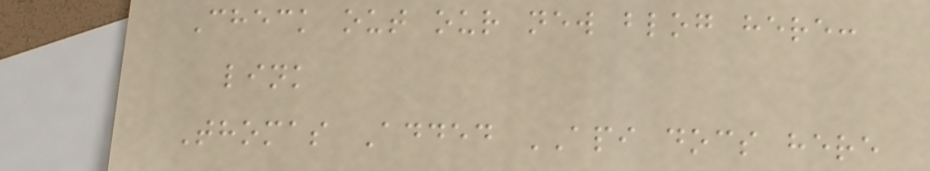Check out our new blog here:
link
Thomas Added API docs here
